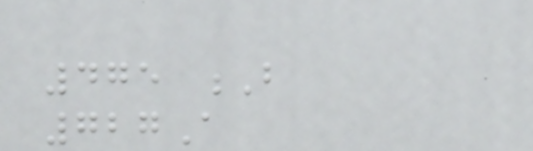475 B
727A
